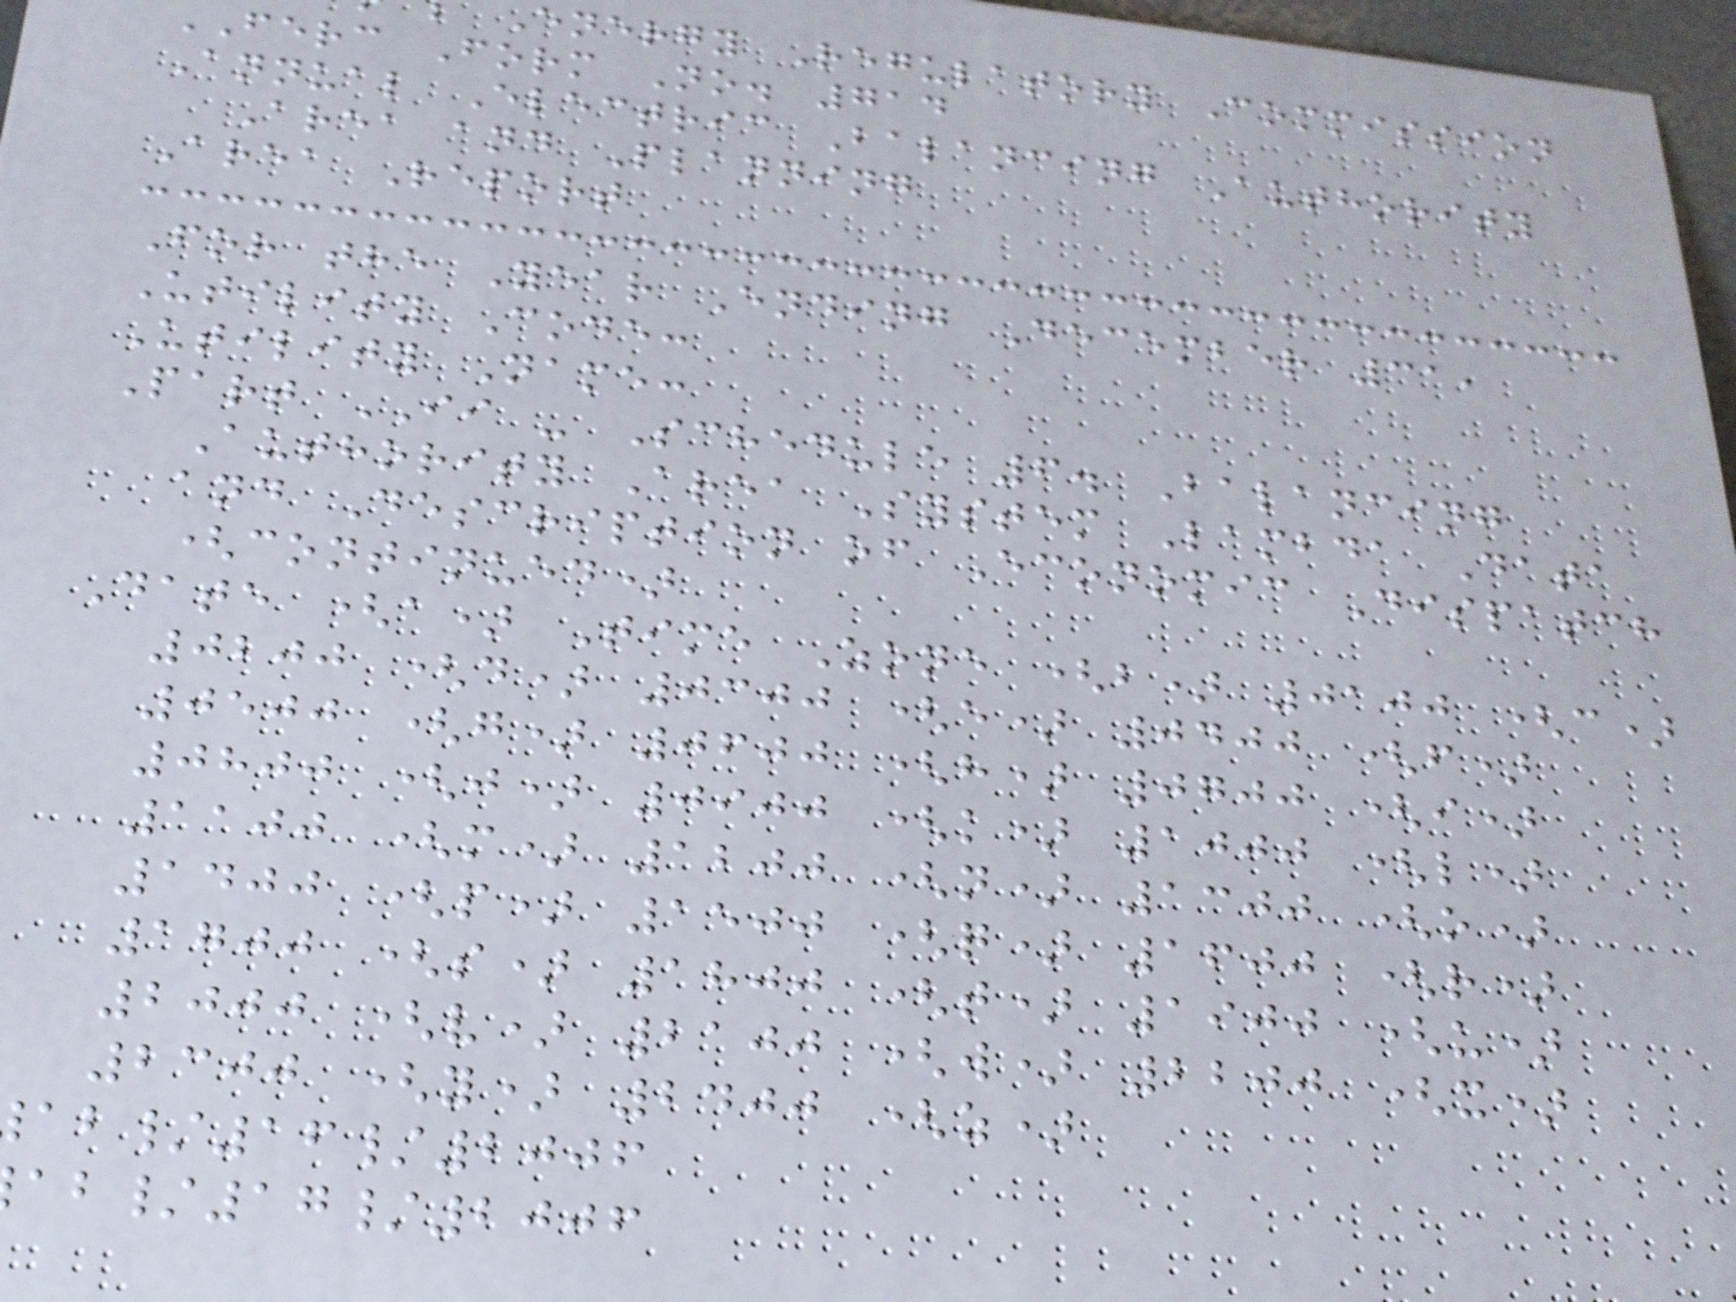energy Regulatory Commission
FERC Form No. 714
Annual Electric Balancing Authority
Area and Planning
Area Report
For the Year Ending December 31,
Utility Code:
Utility Name:
Part II - Schedule 6. Balancing
Authority Area System Lambda Data
and Description of Economic Dispatch
(continued)
Date (a) Time Zone (b) 0100 (c)
0200 (d) 0300 (e) 0400 (f)
0500 (g) 0600 (h) 0700 (i)
0800 (j) 0900 (k) 1000 (l)
1100 (m) 1200 (n) 1300 (o)
1400 (p) 1500 (q) 1600 (r)
1700 (s) 1800 (t) 1900 (u)
2000 (v) 2100 (w) 2200 (x)
2300 (y) 2400 (z)
/16/2006
/17/2006
